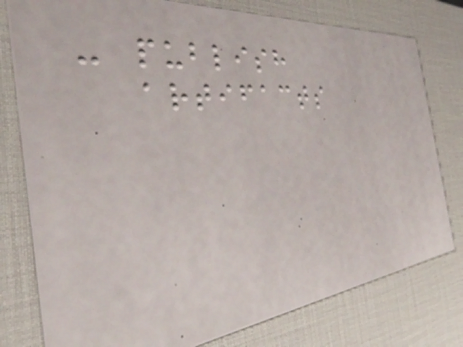- publish
artifacts
